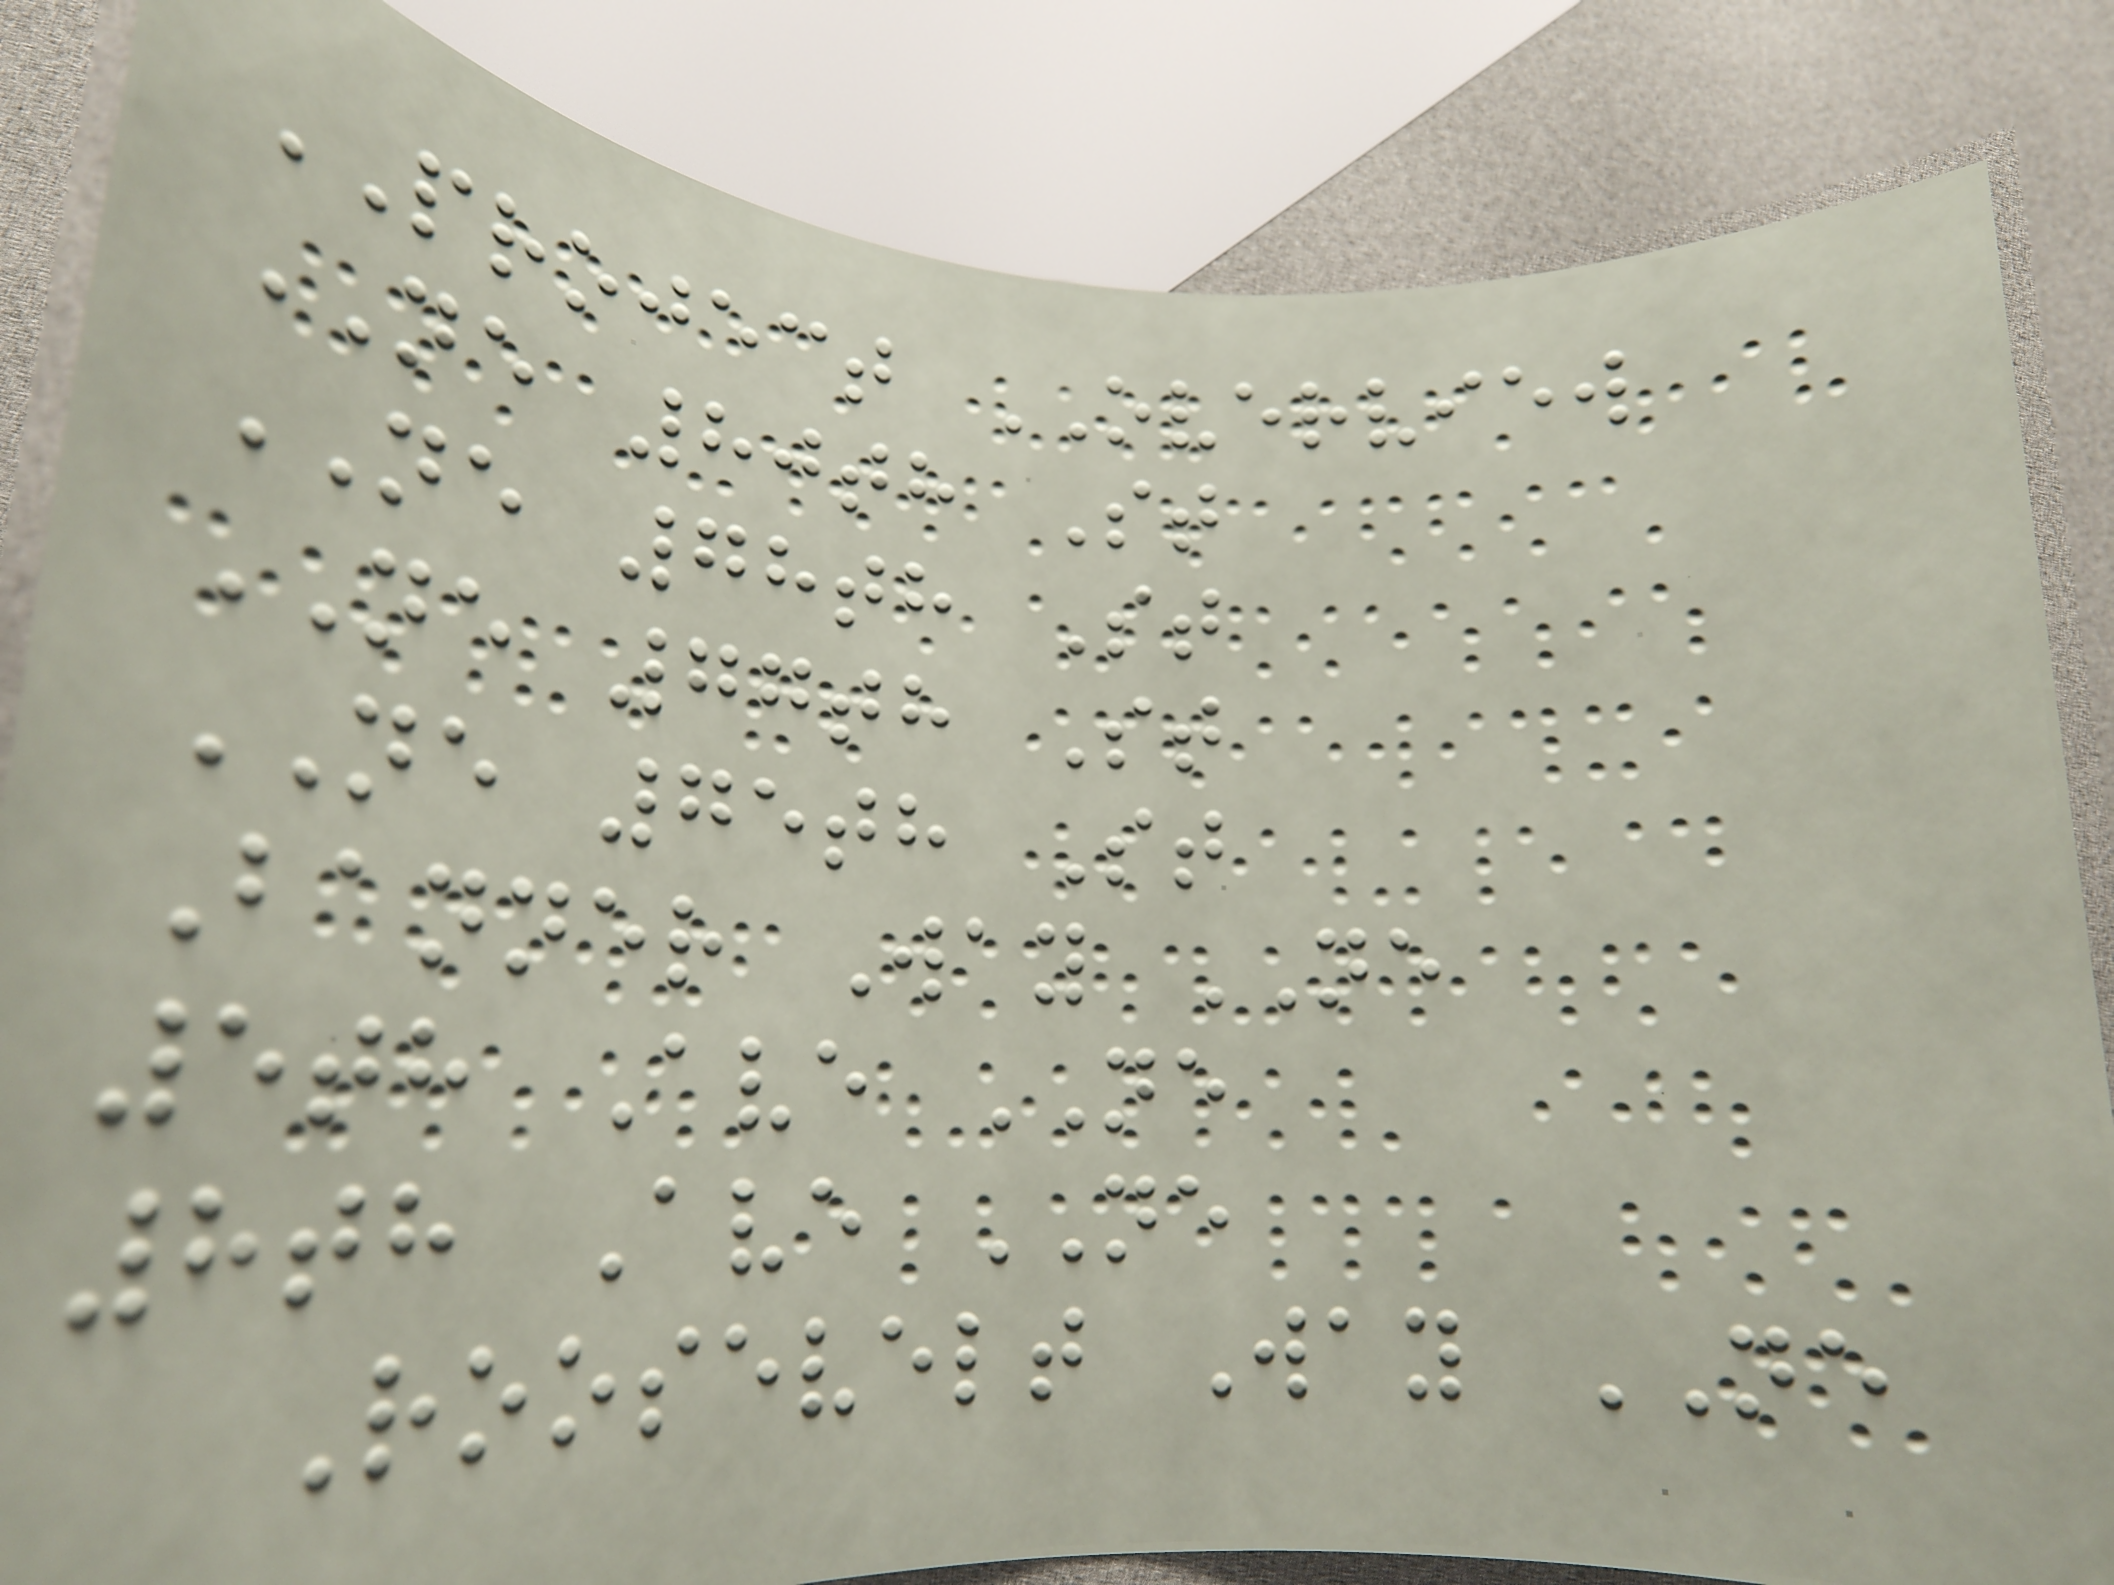PROJECT OVERVIEW
NE 80th St
NE 78th St
NE 77th St
NE 75th St
Banner Way NE
5th Ave NE
8th Ave NE
Roosevelt Way NE
